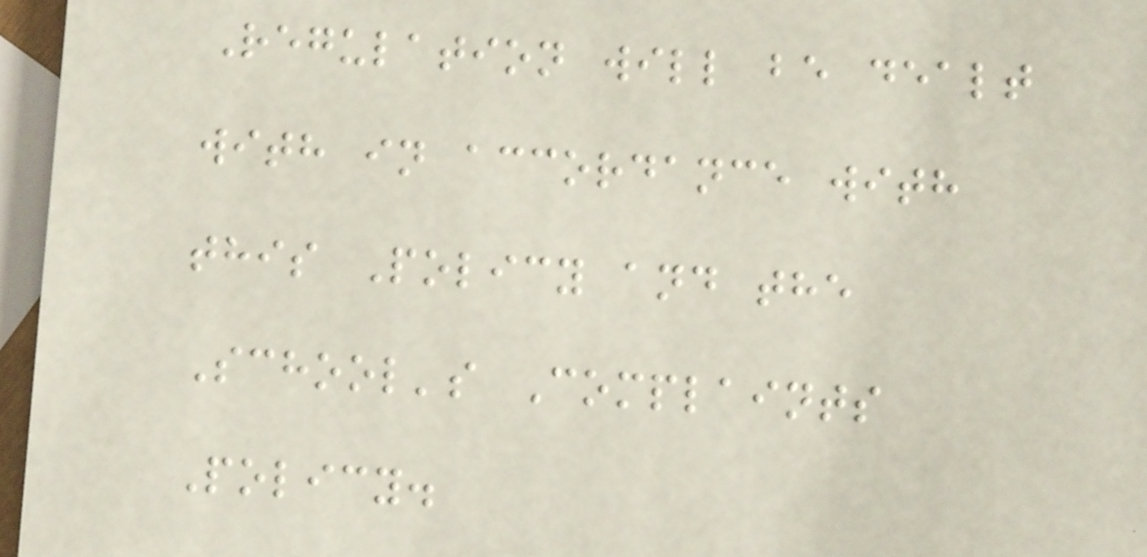Regulation will be dealt
with in accordance with
this Policy and the
School's Complaints
Policy.
